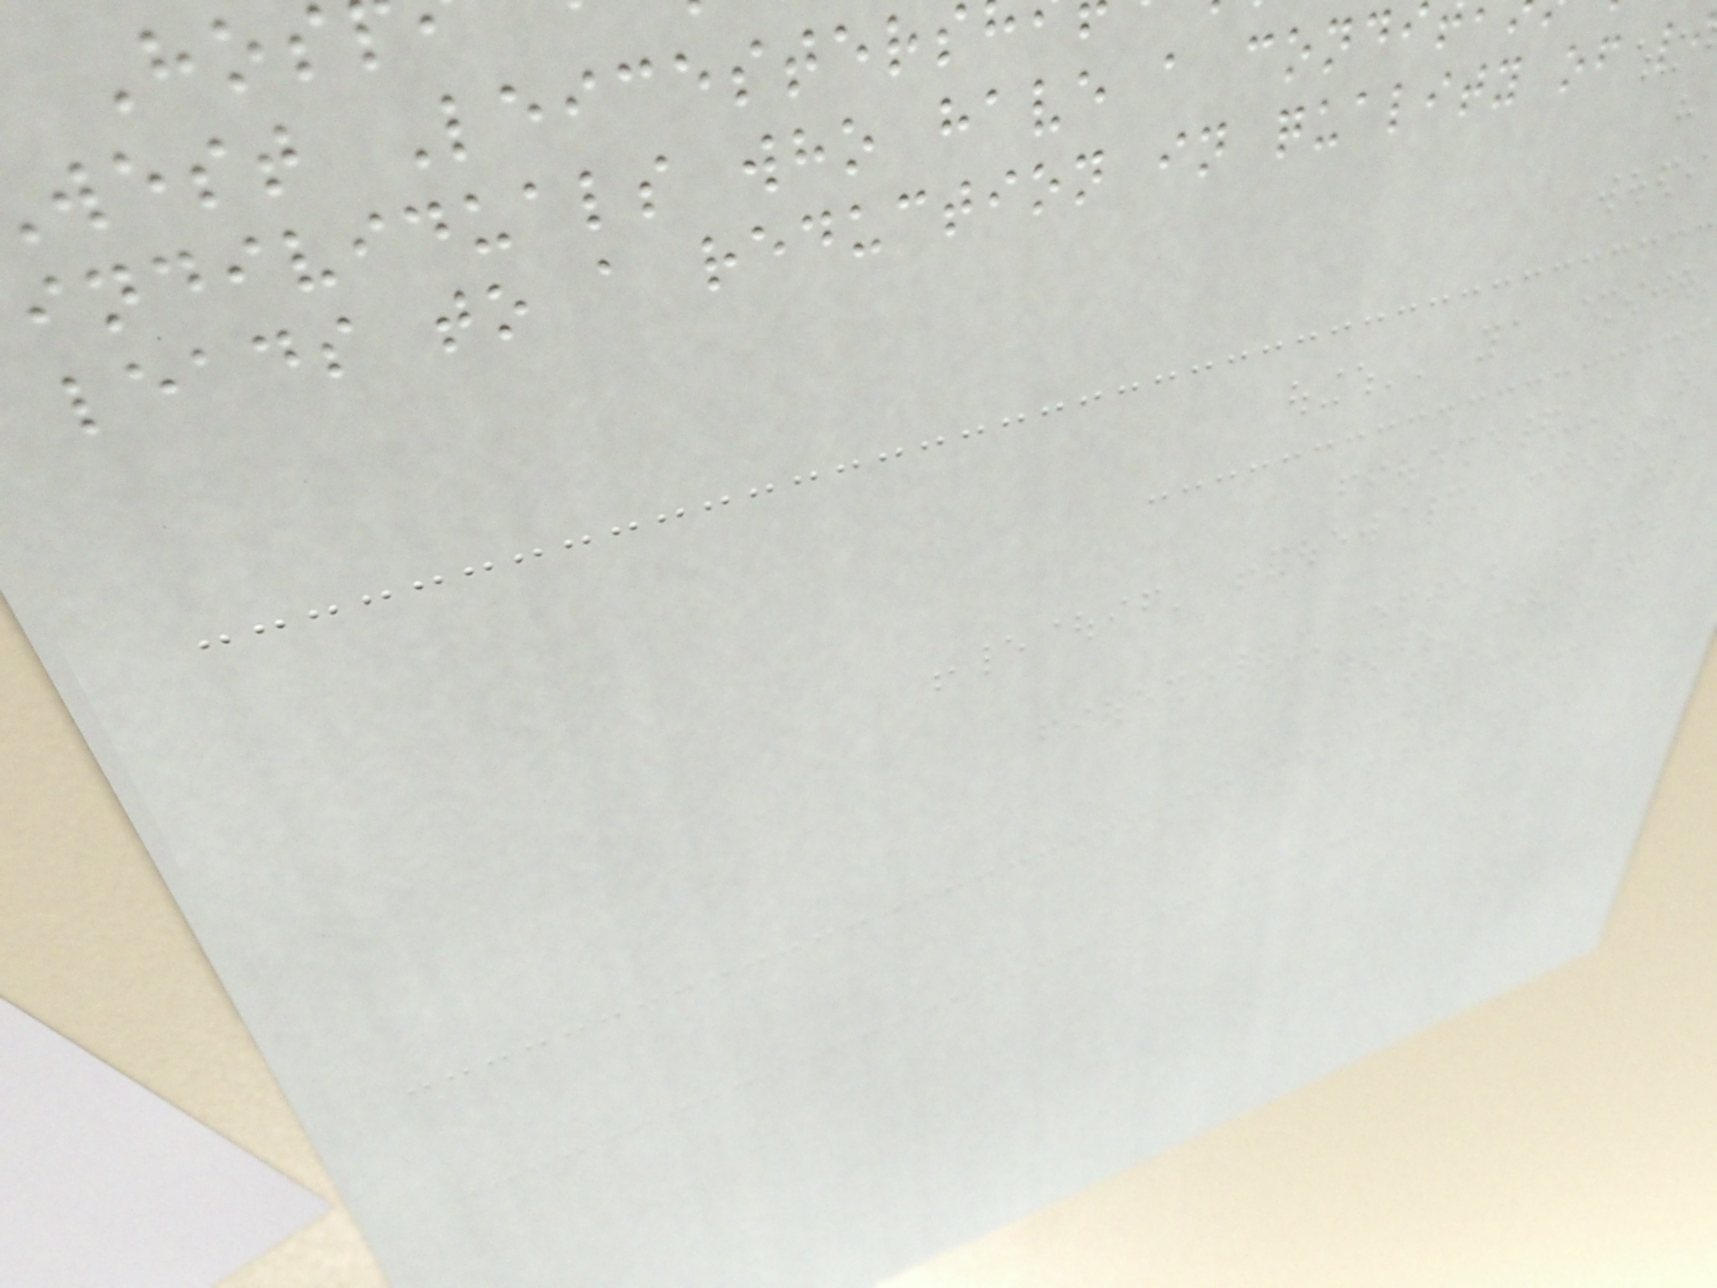west Leicesters
individuals who have a condi
leads to a reduction in quality of li
